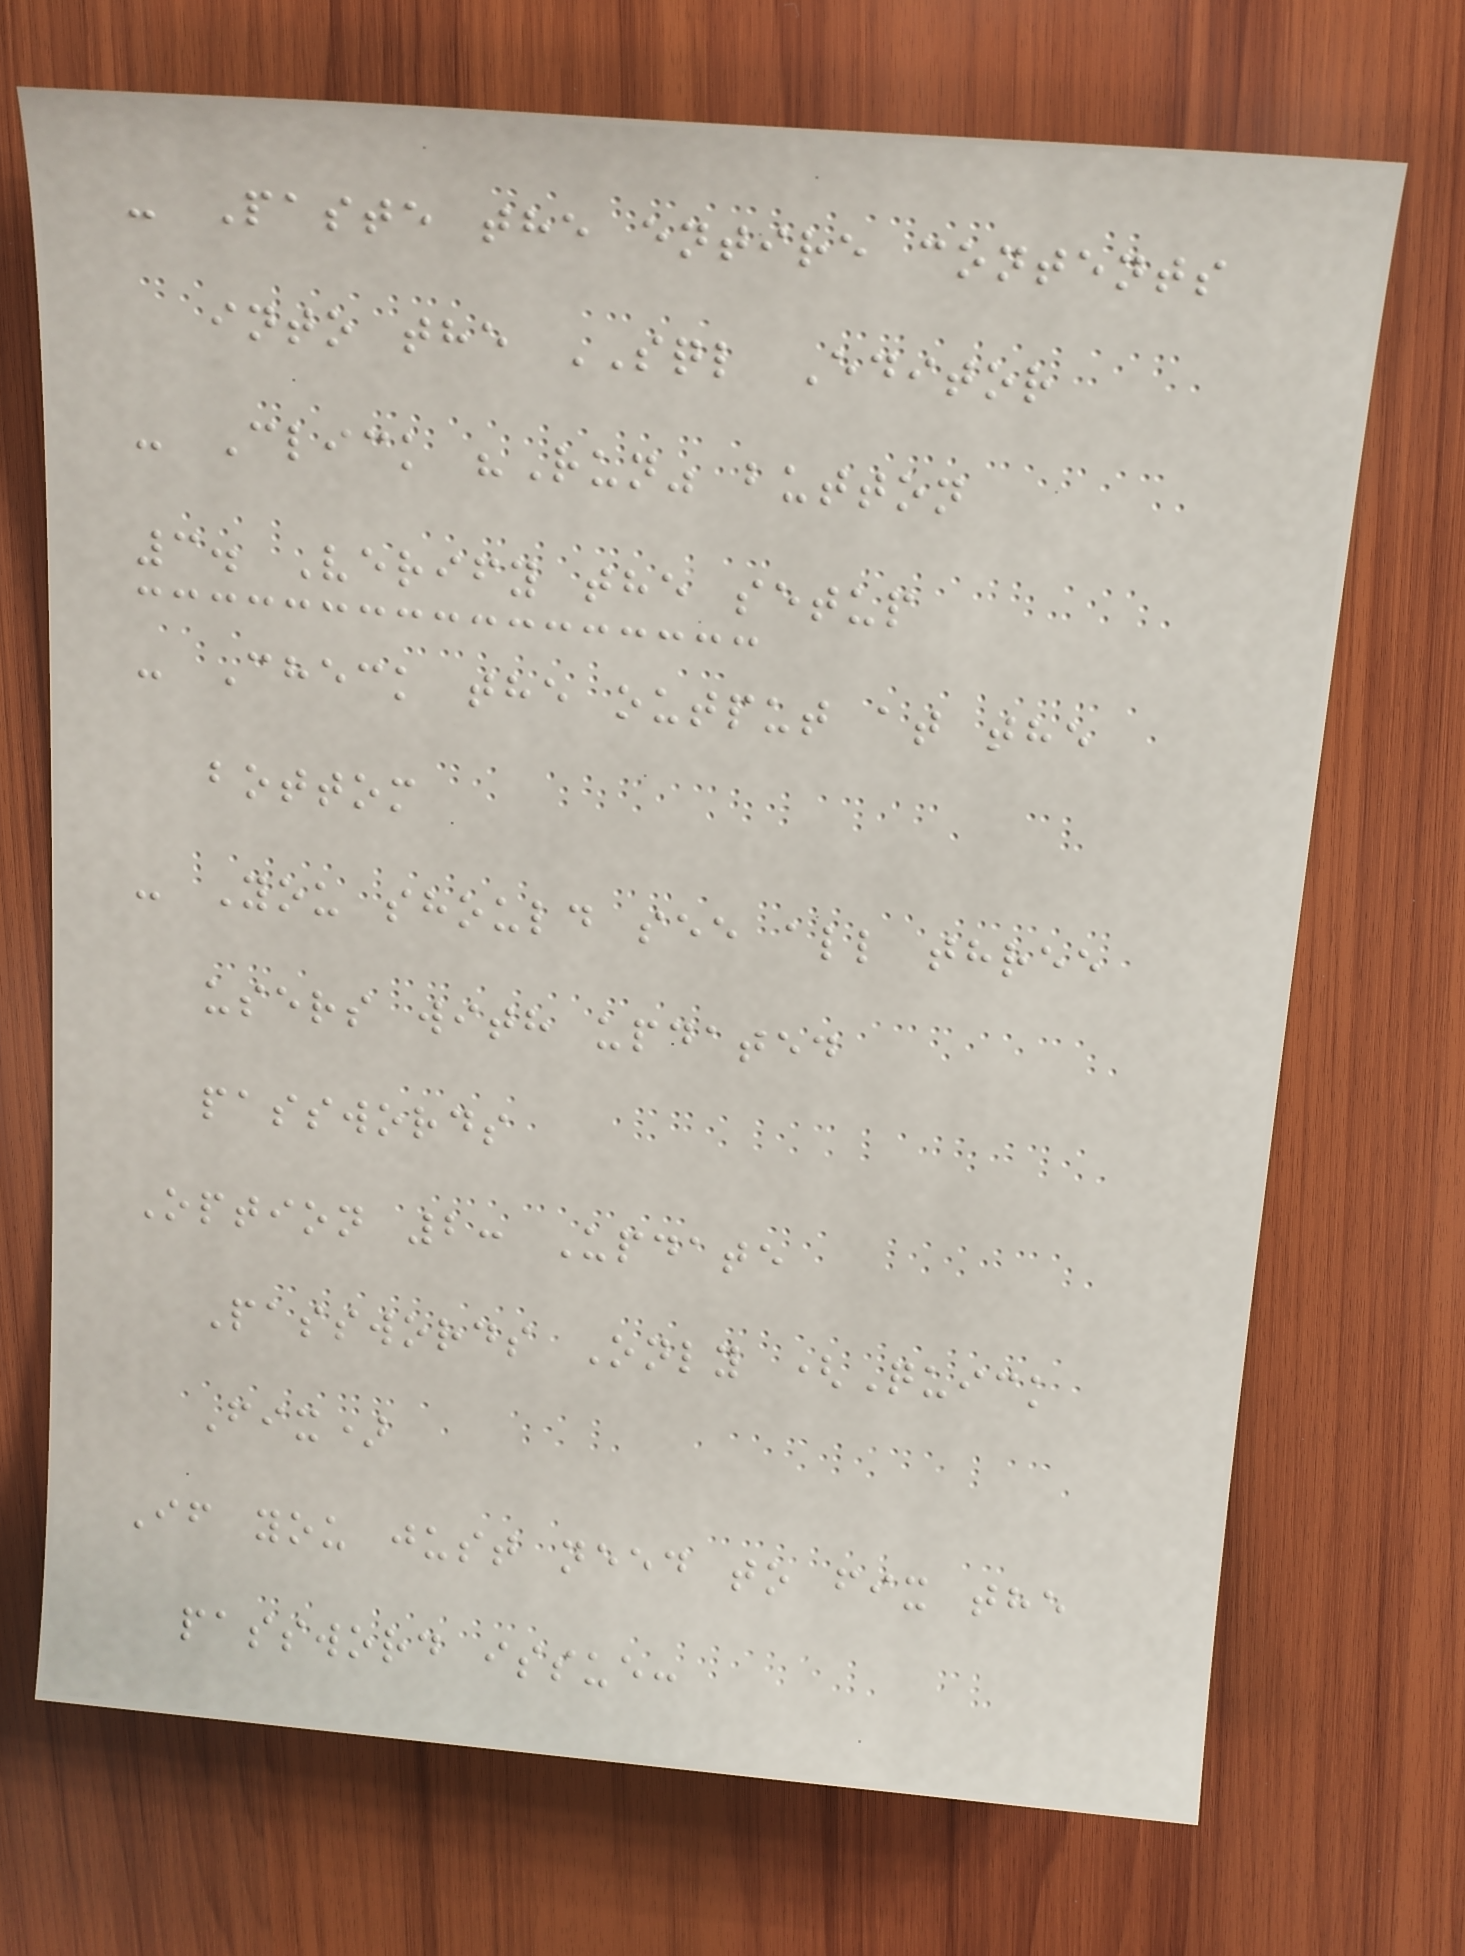- Paste the entire contents
into the SQL Editor
- Click "Run" button
3. Verify the setup
- Check the output at the
bottom
- You should see all three
users with updated
passwords
Option 2: Update
Passwords Only (Quick
Fix)
If you just need to fix the
password issue:
